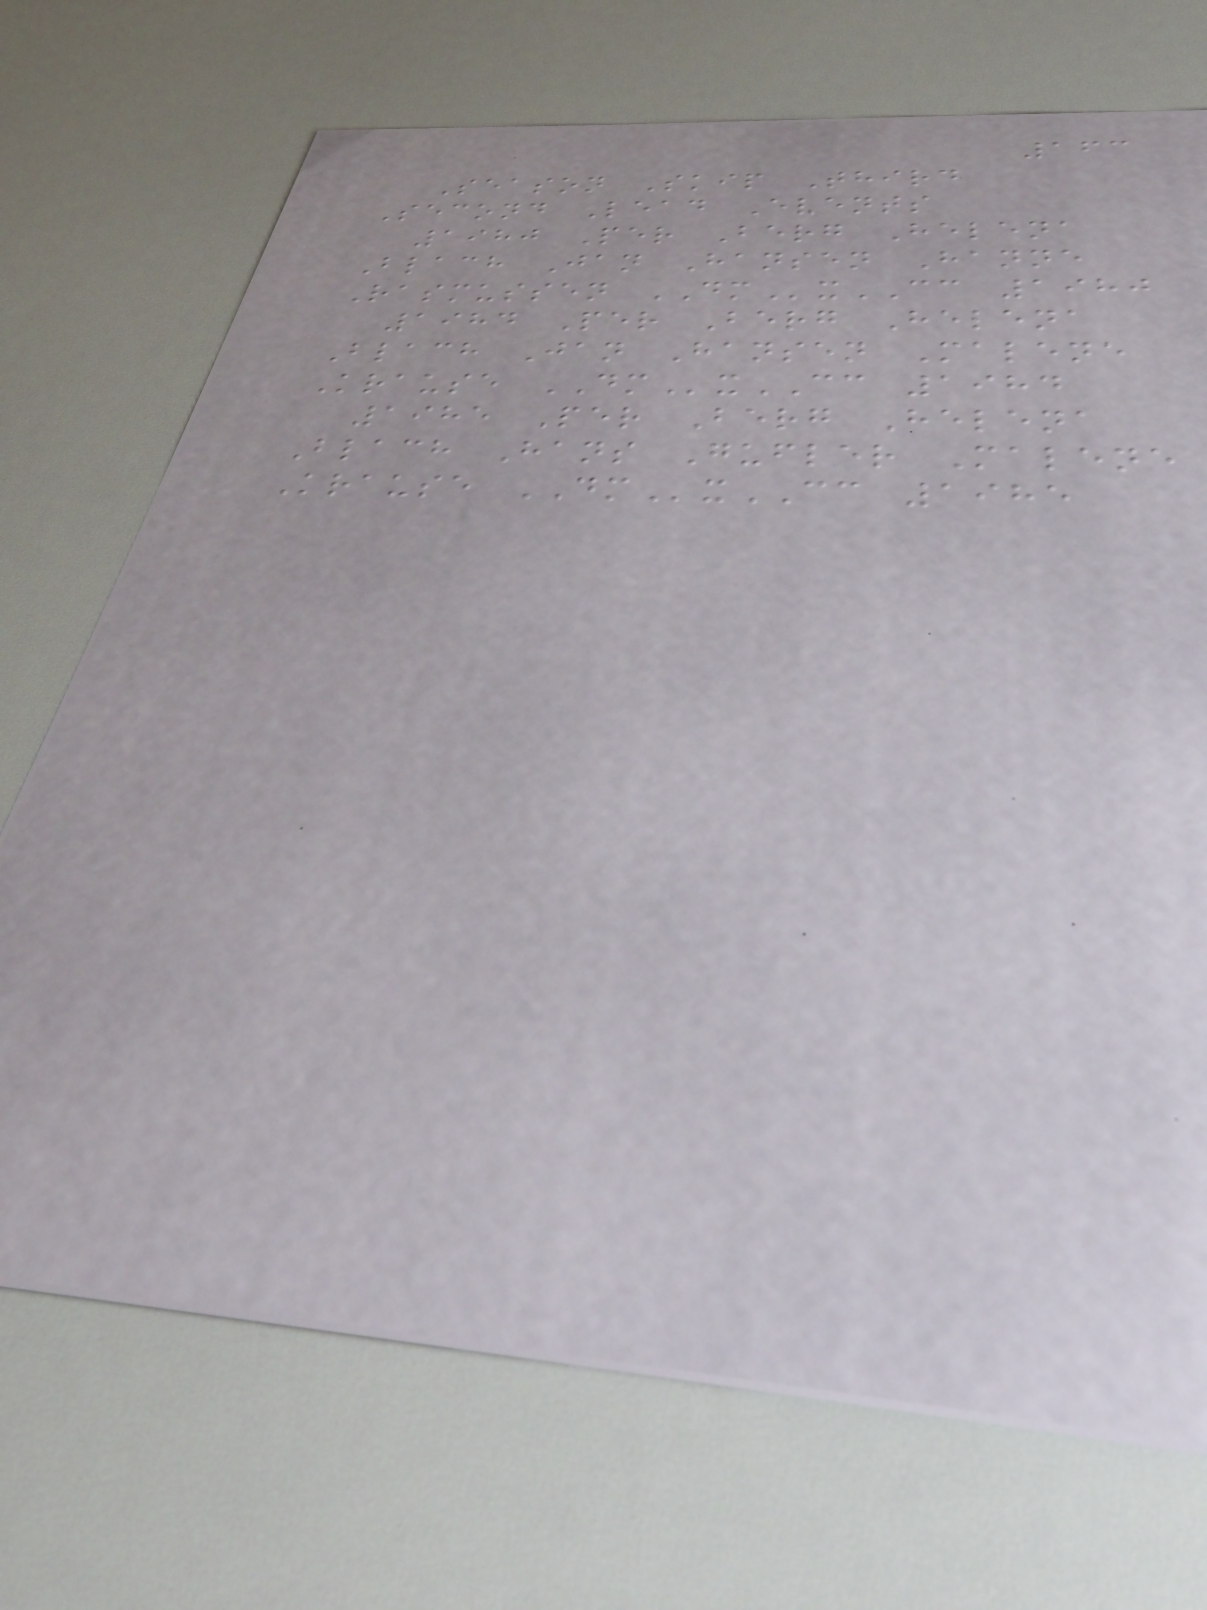163
Season Skip Third
Second Lead Events
1980 Per Berg Helena
Blach Jan Hansen Hanne
Rasmussen DMxCC 1980
1984 Per Berg Helena
Blach Jan Hansen Malene
Krause DMxCC 1984
1985 Per Berg Helena
Blach Hans Gufler Malene
Krause DMxCC 1985
